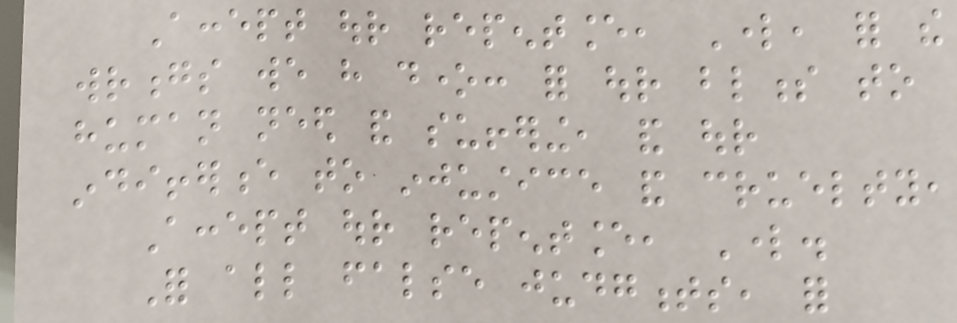Accept our repentance, Lord, for the
wrongs we have done: for our blindness to
human need and suffering, and our
indifference to injustice and cruelty,
Accept our repentance, Lord.
For all false judgments, for
